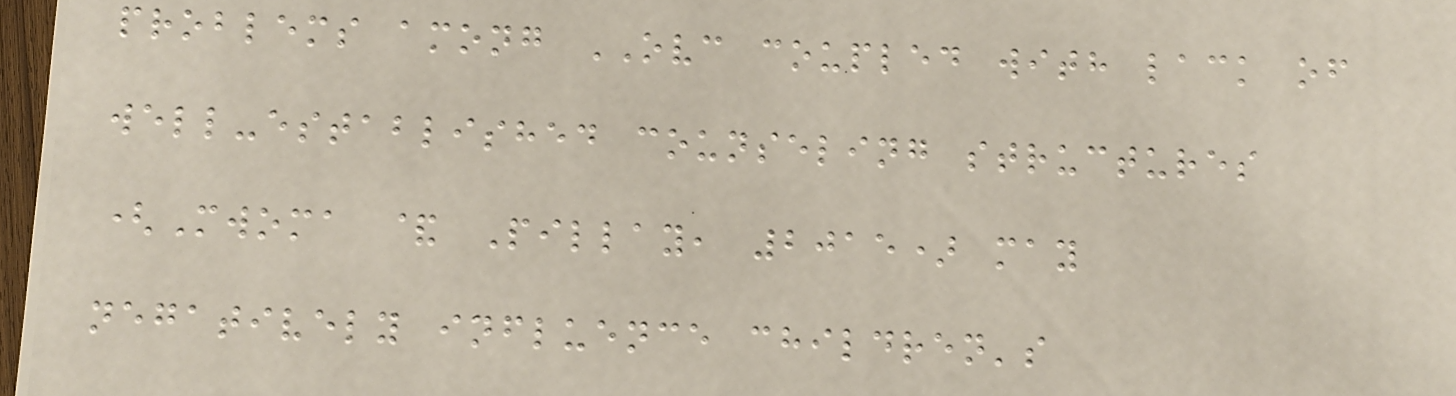problems among OVC coupled with lack of
well-established counseling structures
(Mwoma & Pillay, 2015) may
negatively influence children's
